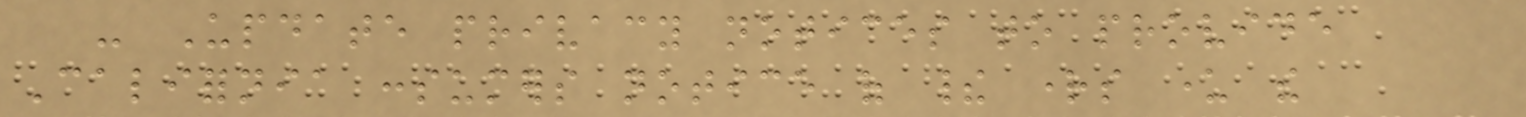- Update privacy notices to provide
California consumers notice of their rights under the
